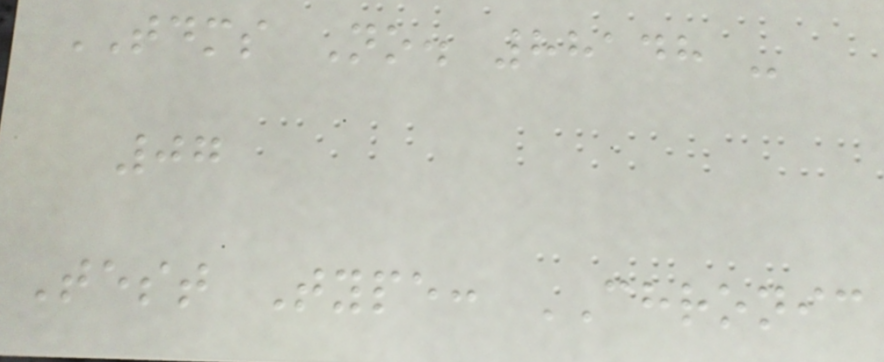TDMS No. 88148 -
07
Test Type: CHRONIC
